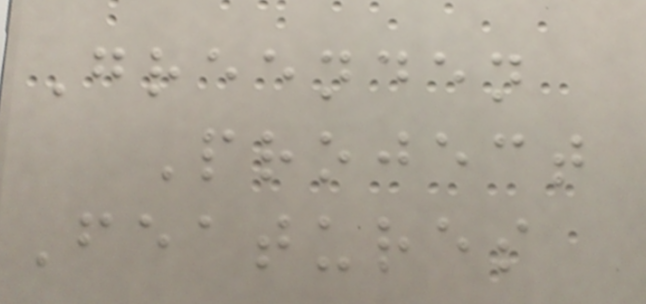Greenden
Project
Features
